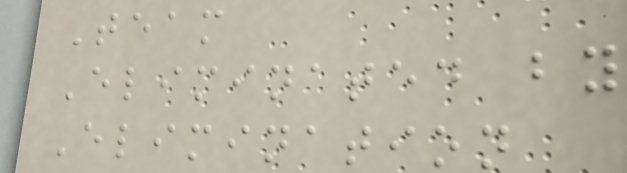Team
Eliminated by
Elimination
